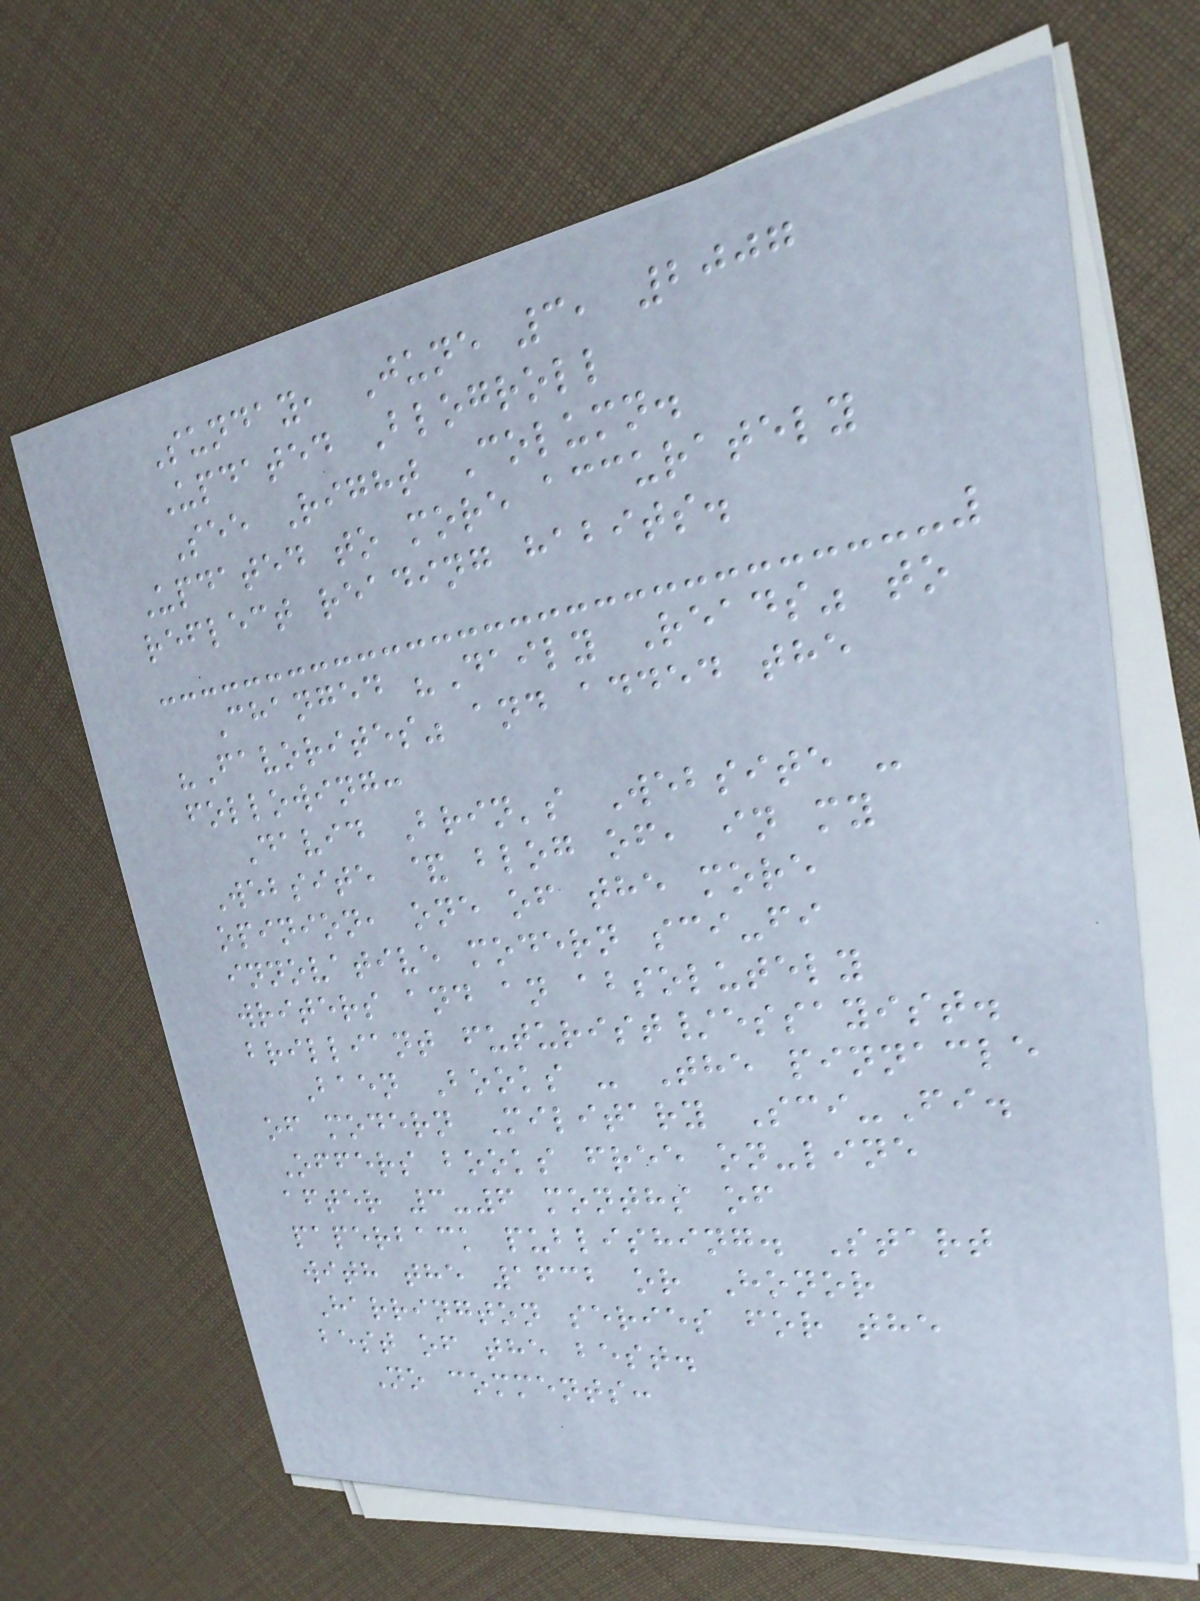Sunday, June 3, 2007
Updated Blogroll
See Right Column.
Updated to more accurately
reflect reading habits.
Changed "Daily Reads" to
"Favorites" and added the
following:
David Brin's Website -
Website & blog of, in my
opinion, one of the more
innovative modern sci-fi
writers and an absolutely
brilliant futurist/essayist.
Baen Books - The pinnacle
of modern Military Sci-Fi.
Offers books free on-line
after 3-6 months of
paperback publishing. Start
with the 1632 or Honor
Harrington series for the
best of the best.
No comments:
